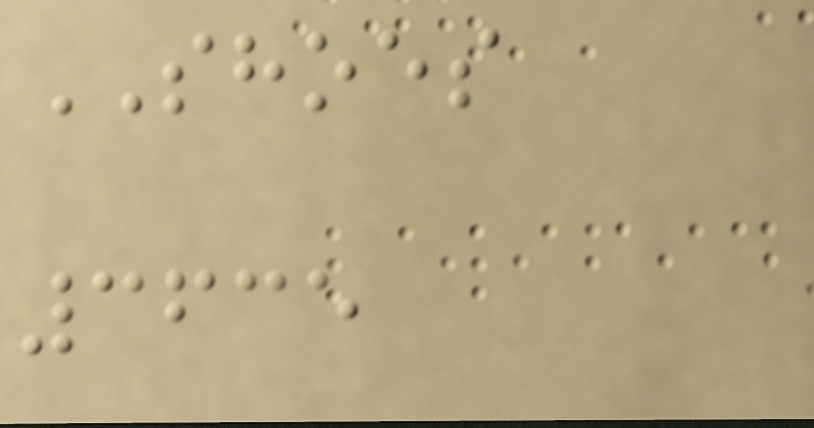SHOES
3635
